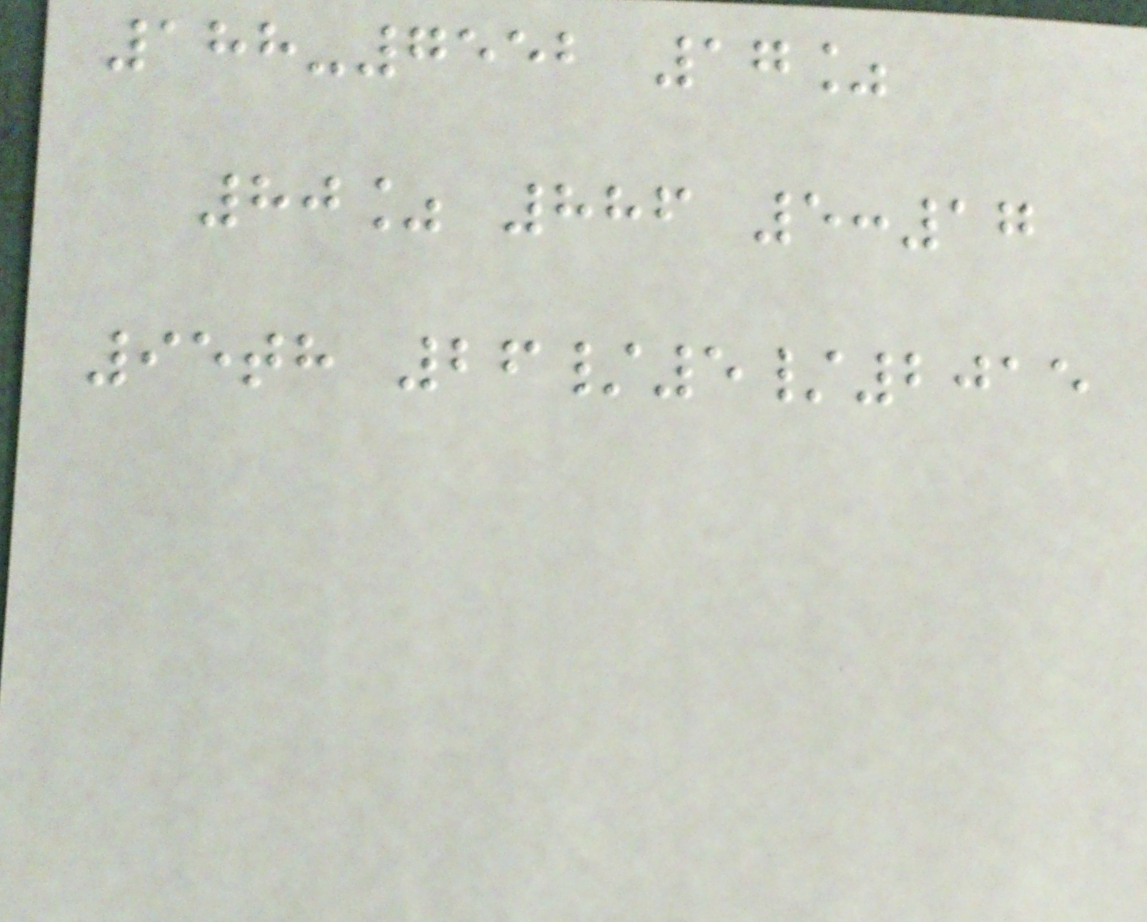188-7552 17%
80% 886 5:17
95th 26/5/2015
